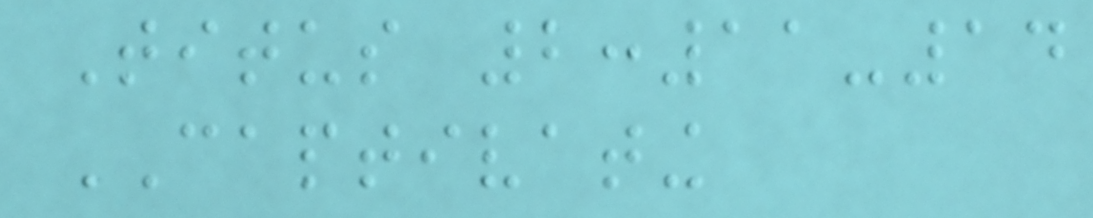Titus 2:11-14
CAPTIVATING
